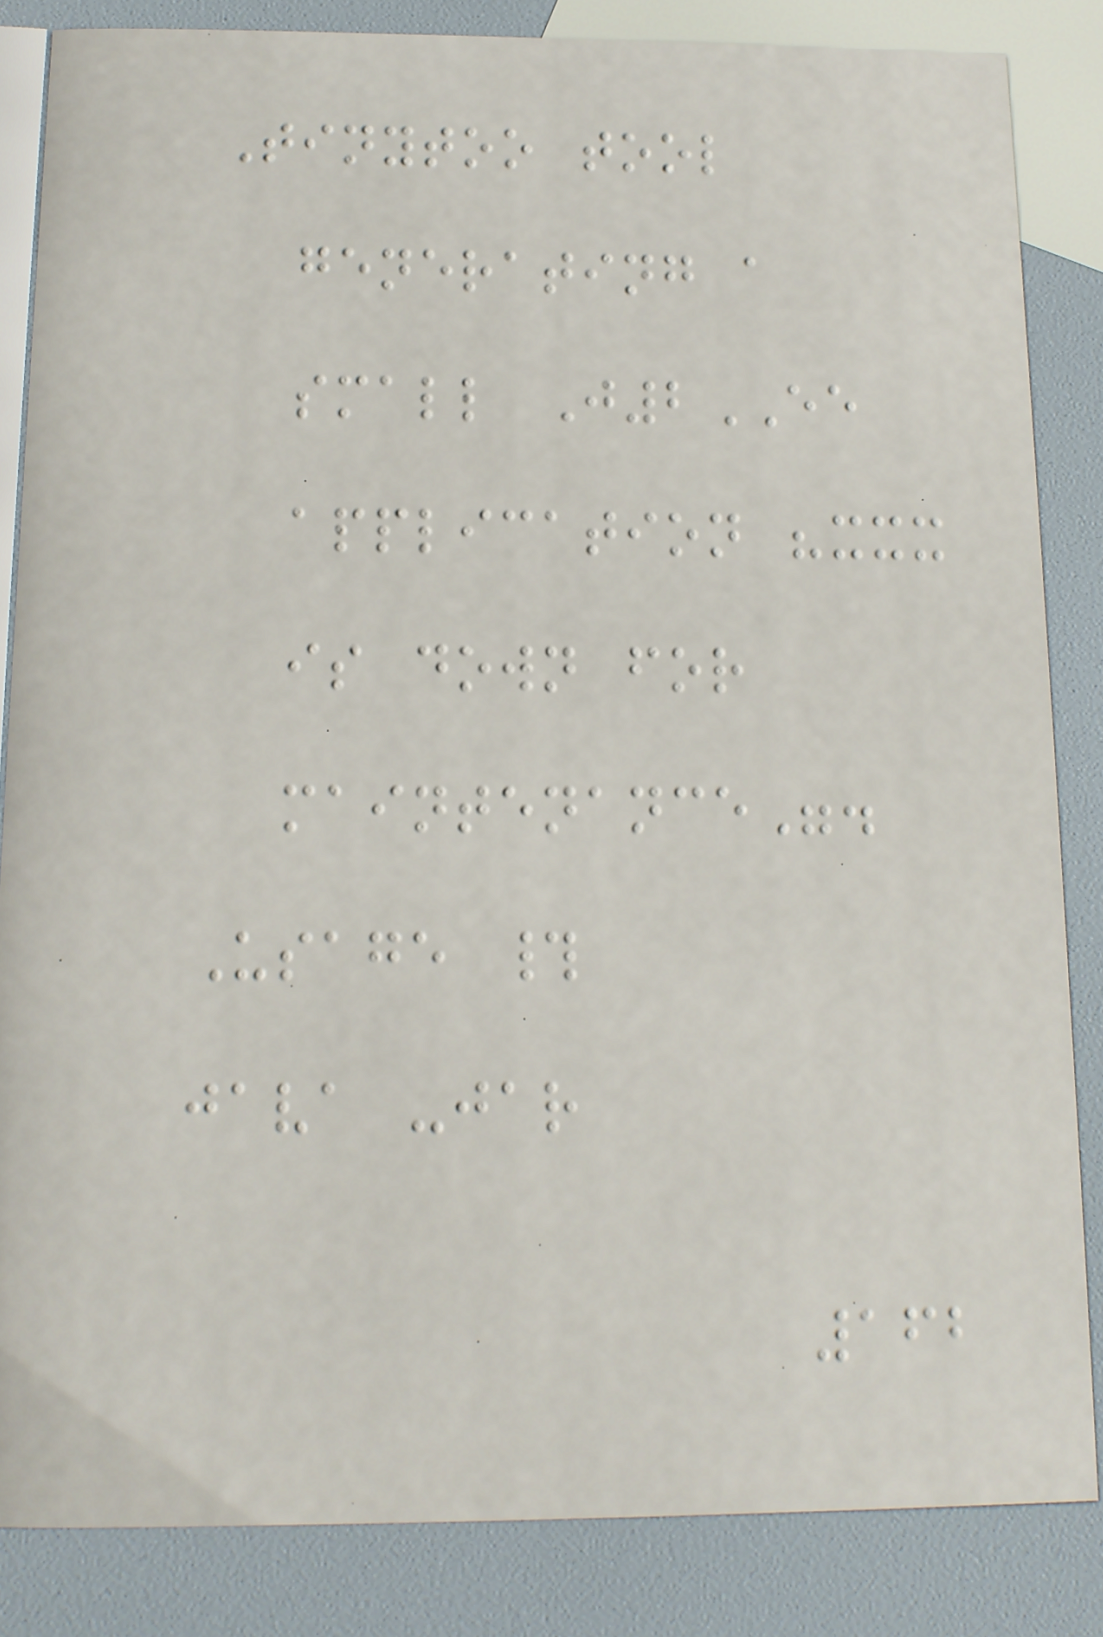Tinytoo tool
generating a
small J2EE
application "xxx
is down for
maintenance".
Usage #
java -jar
162
